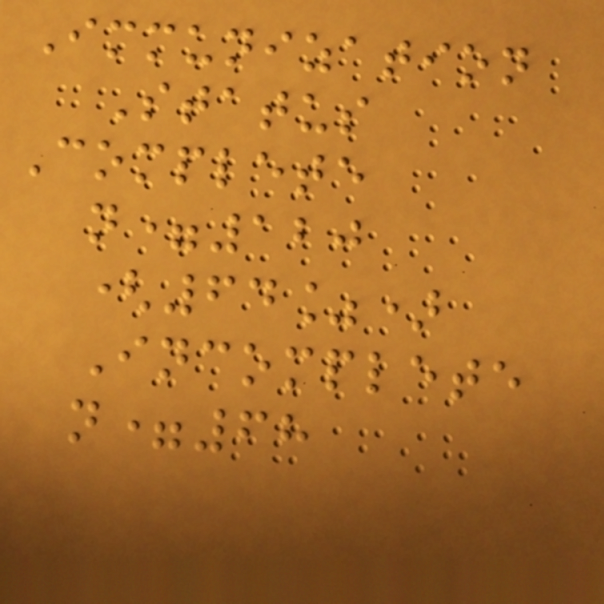Immunization
Status
Complete
n=120
(64%)
Incomplete
n=68
